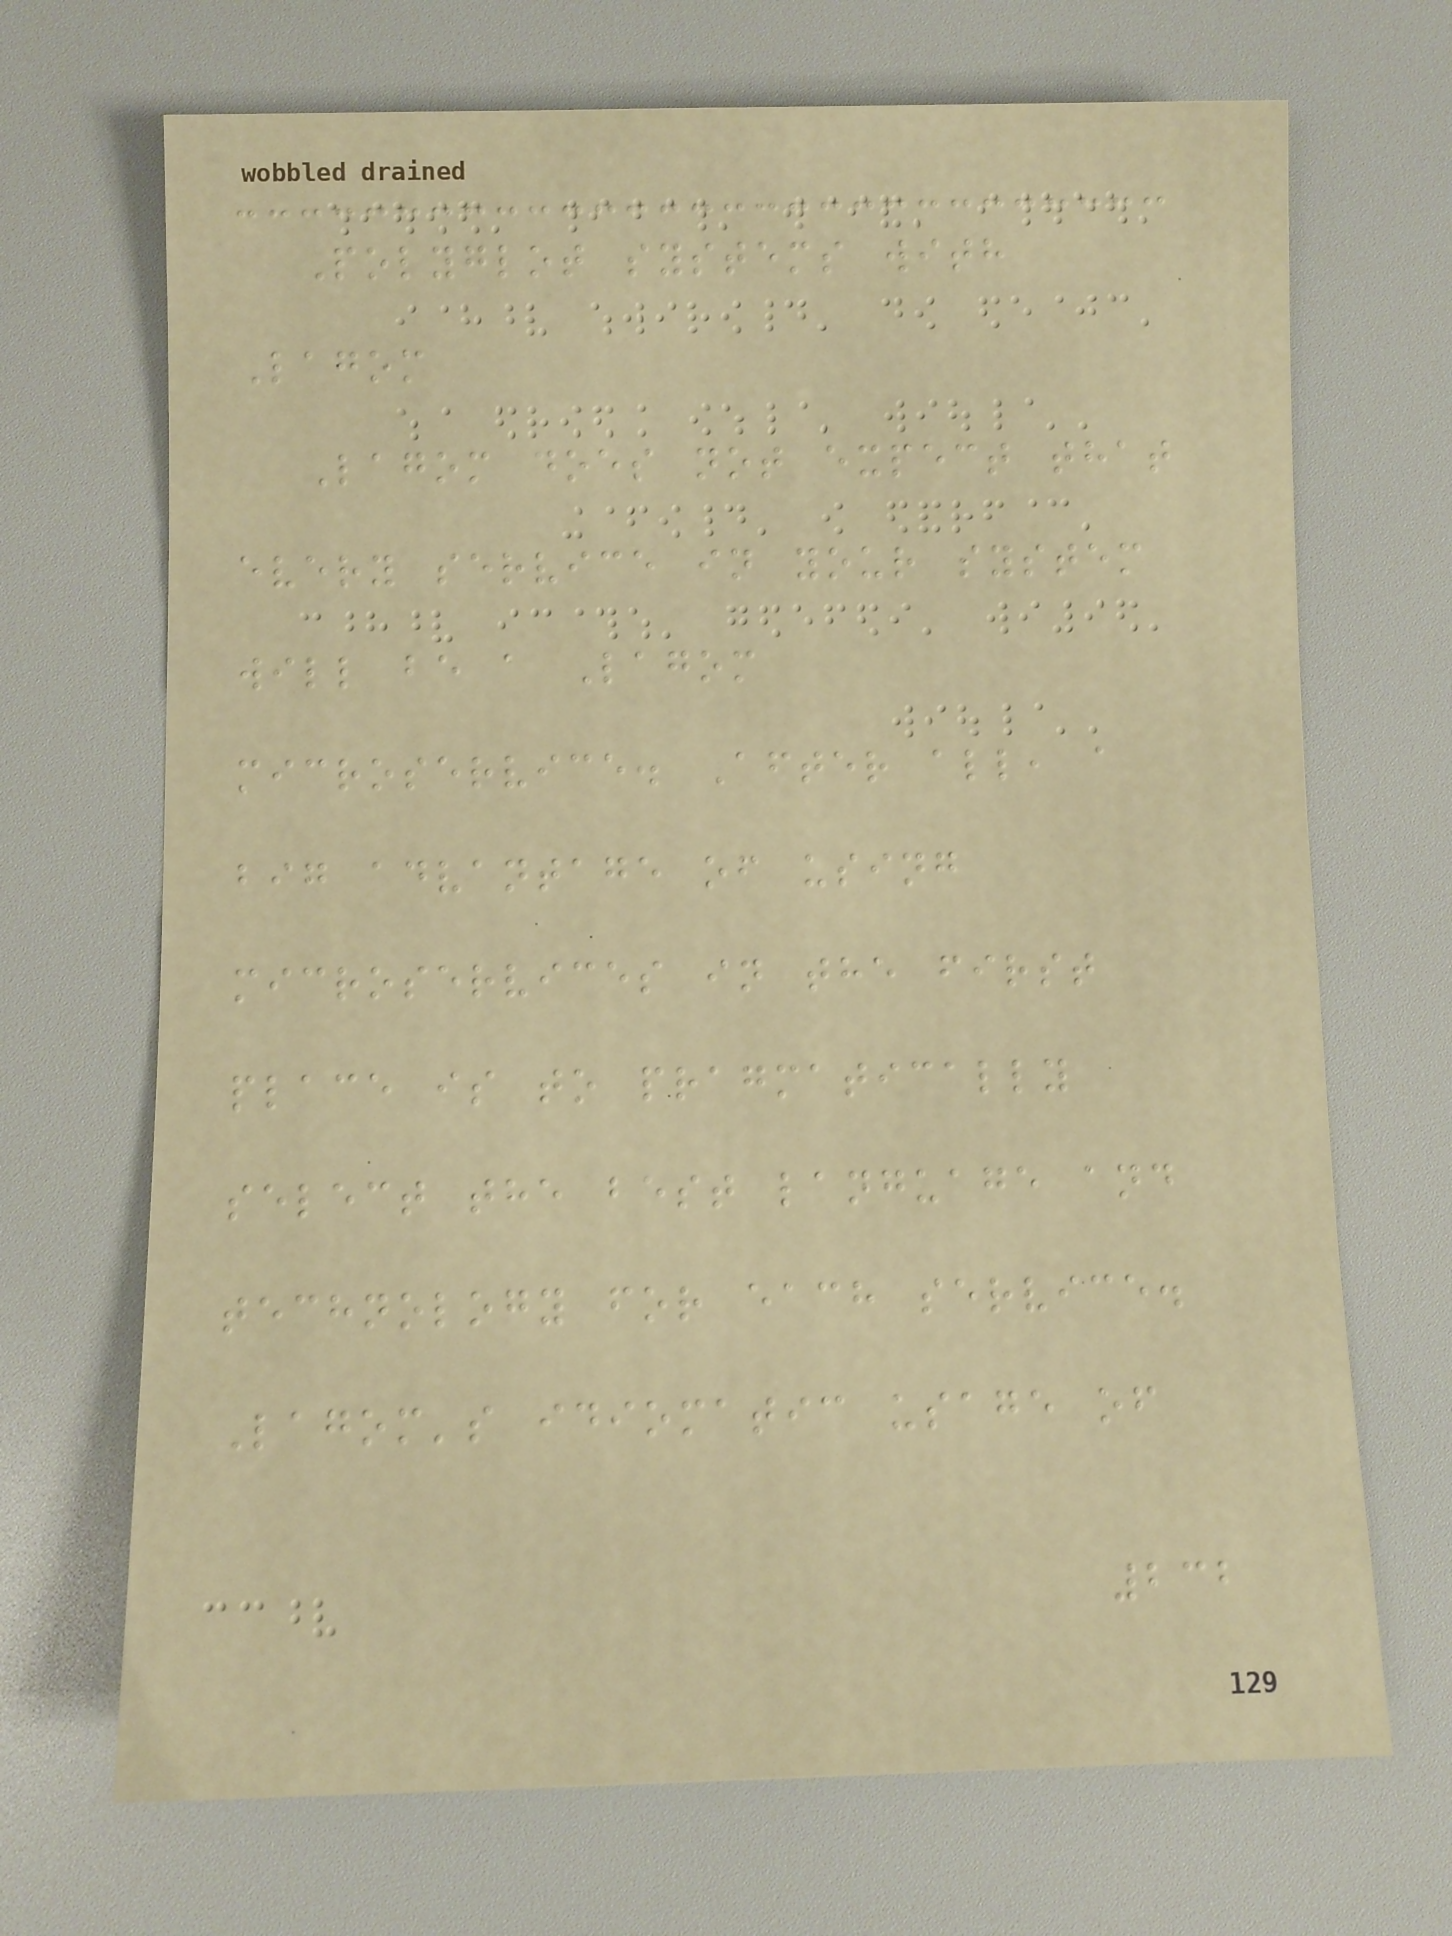Polyglot systems with
Lagom
Lagom does not expect that
every service in your system
will be a Lagom
microservice. After all, a
big advantage of using
microservices in the first
place is to pragmatically
select the best language and
technology for each service.
Lagom's idiomatic usage of
232
